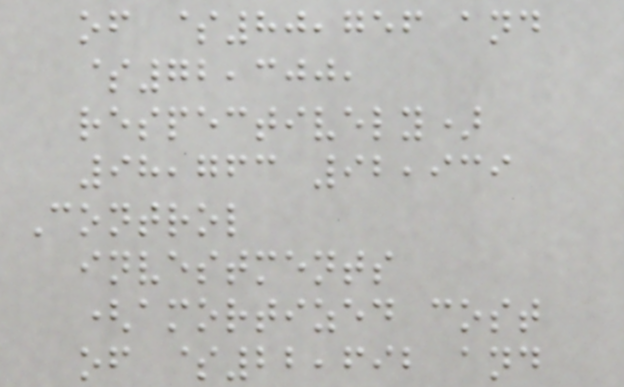of $80,756 and
$72,300,
respectively)
98,763 92,939
Control
investments
(amortized cost
of $22,692 and
